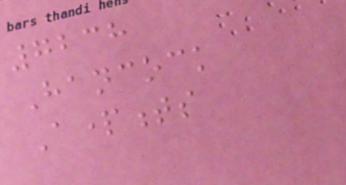7238
Hancock
Apartments
